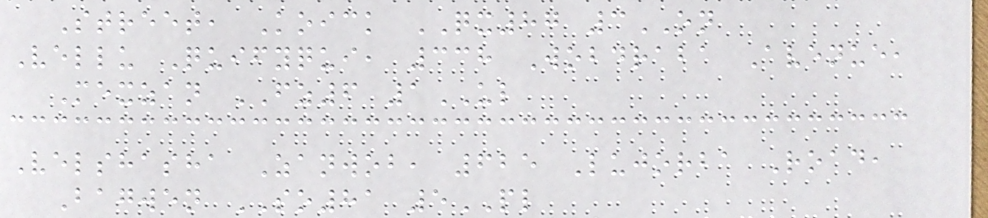Street, Koick QX87 3ON
Vellu Quifyqui, 338 Wobdraba Avenue,
Mexzan FZ6 1UL
Velshasha Zanwob, 625 Lujorba Road,
Bagwen SO81 5PL
